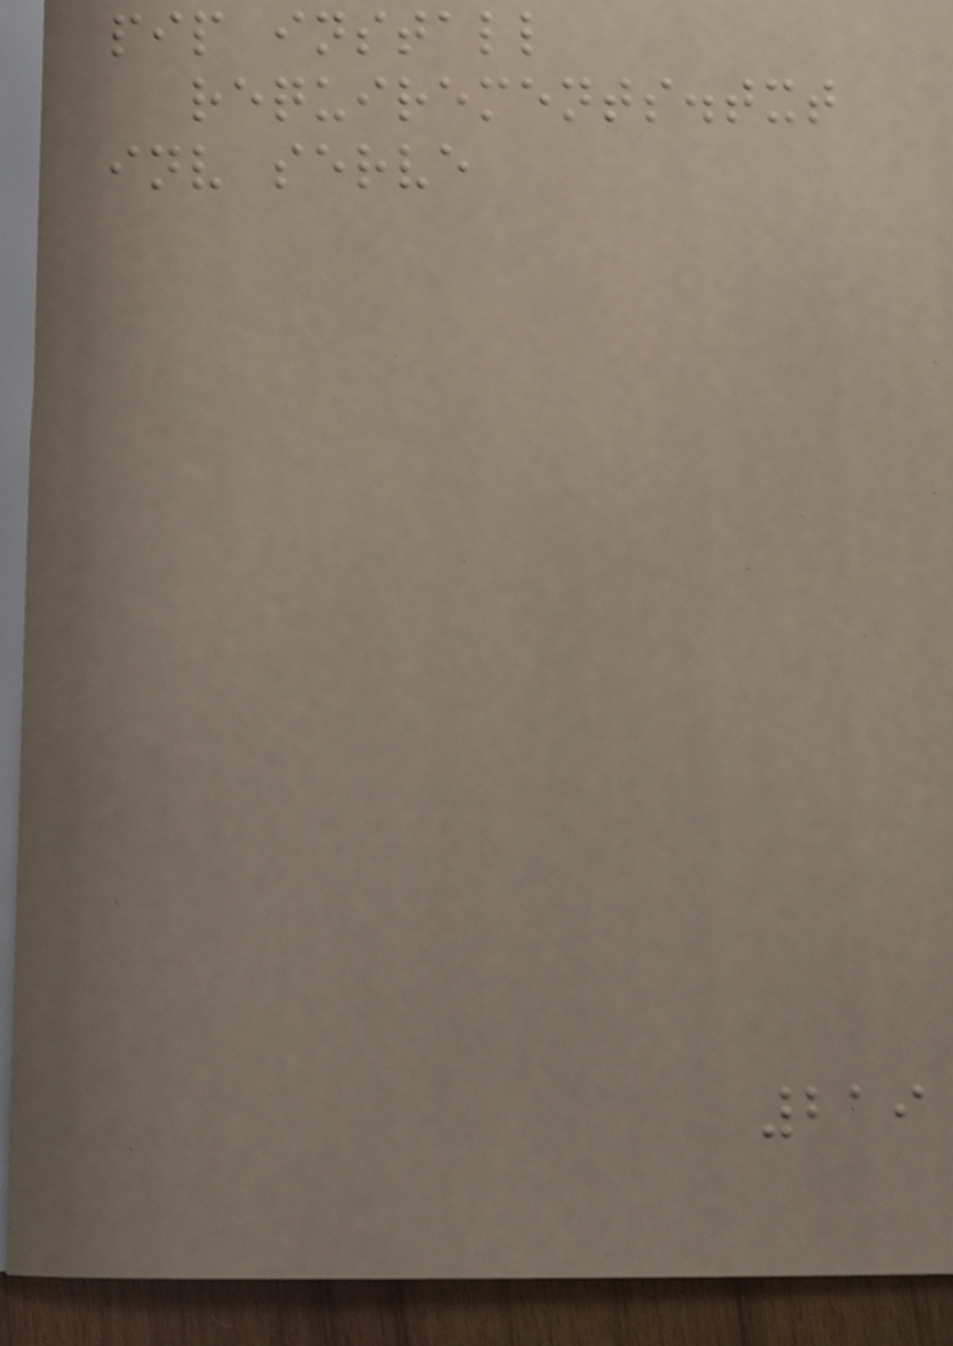pip install
requirements.txt
inv serve
219
